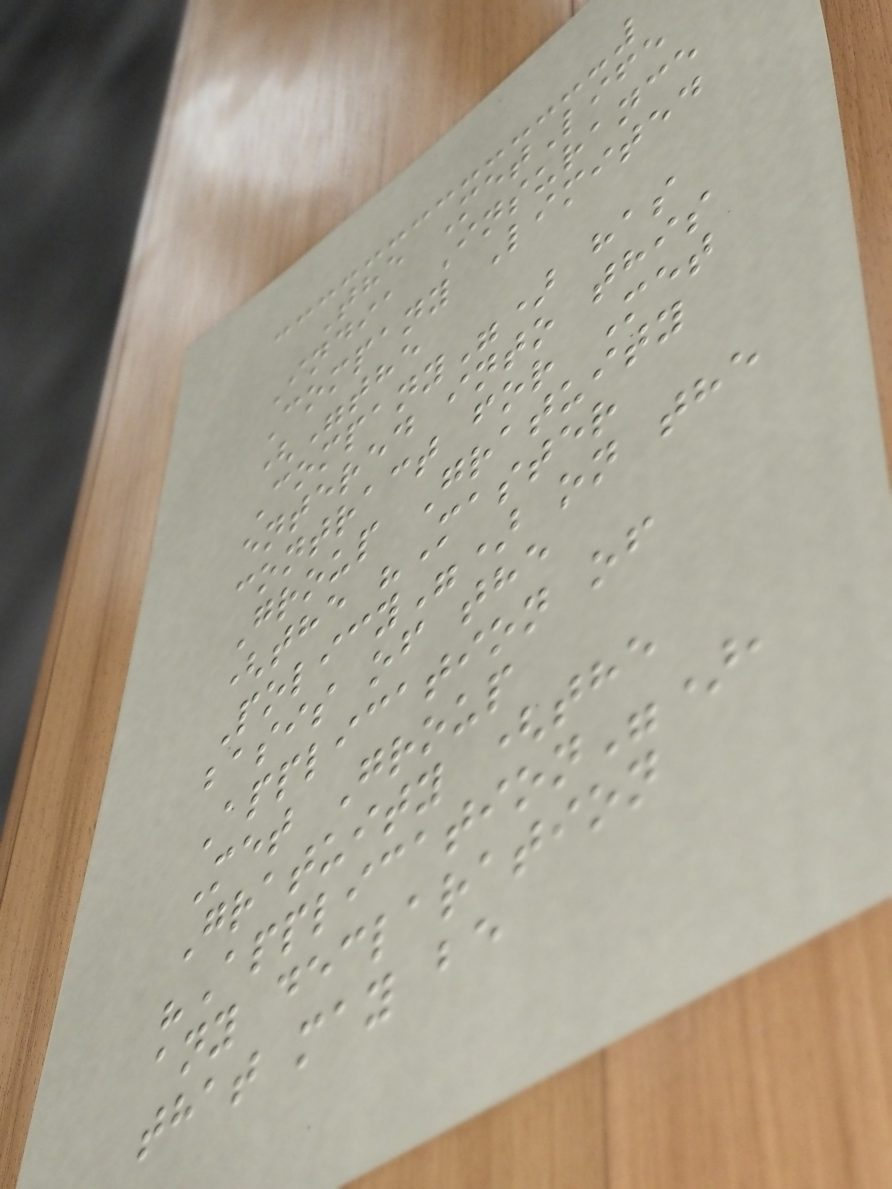The MetLife
India Insurance
Company Limited
("the
Company") has
entered into this
contract for Met
Group Gratuity
(the "Master
Policy") on the
basis of the
Application of
Met Group
Gratuity (the
"Application"),
any declaration
that may be
